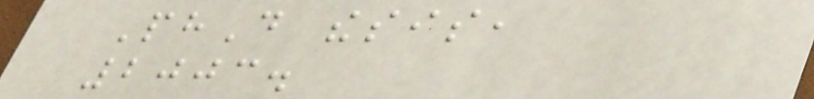PhD thesis,
2003.
